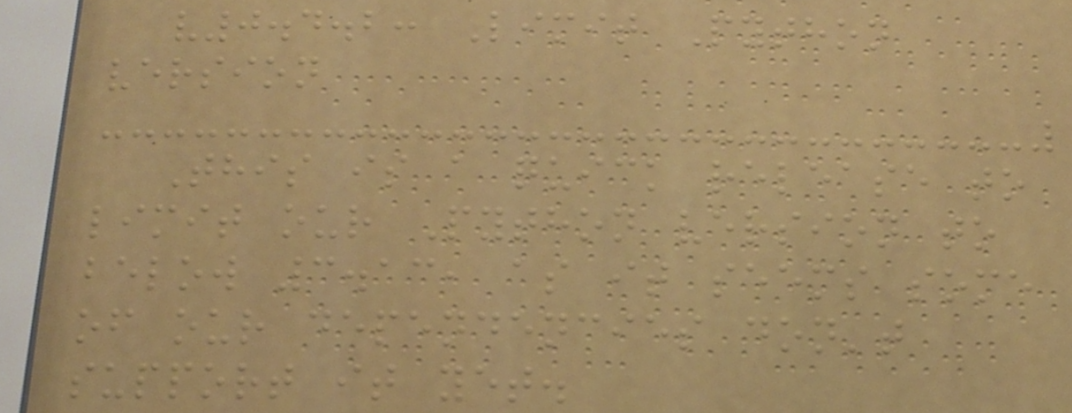v0.4.2: Limit Python
version
This is a quick release to
limit our Python version to
below 3.13, as it seems some
of our dependencies don't
support it yet.
